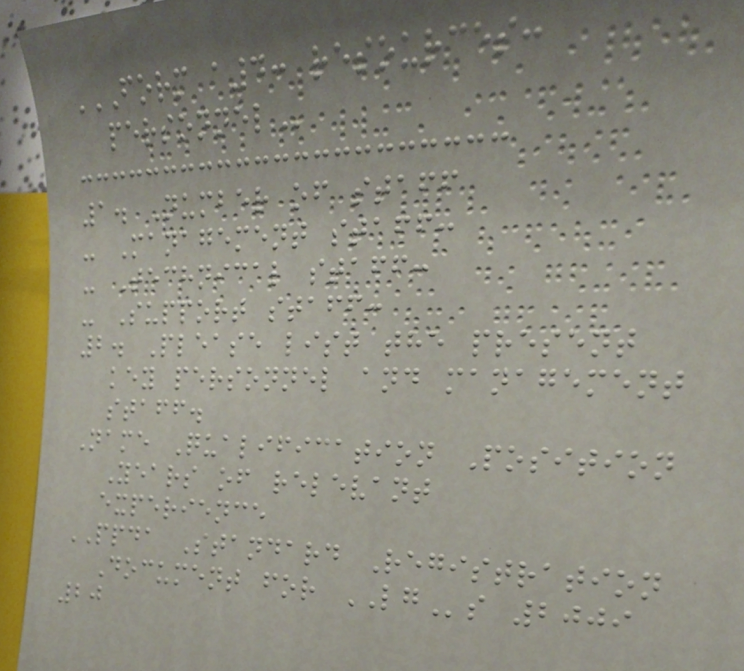FORM A4: RESOURCES:
PERSONNEL
1. Number of staff
- Management staff:
- Technical staff:
- Support staff:
2. Please list the present
key personnel and management
staff.
Name Qualification Position
Years of relevant
experience
PPDA Standard Registration
Document for LGs 2009
20
